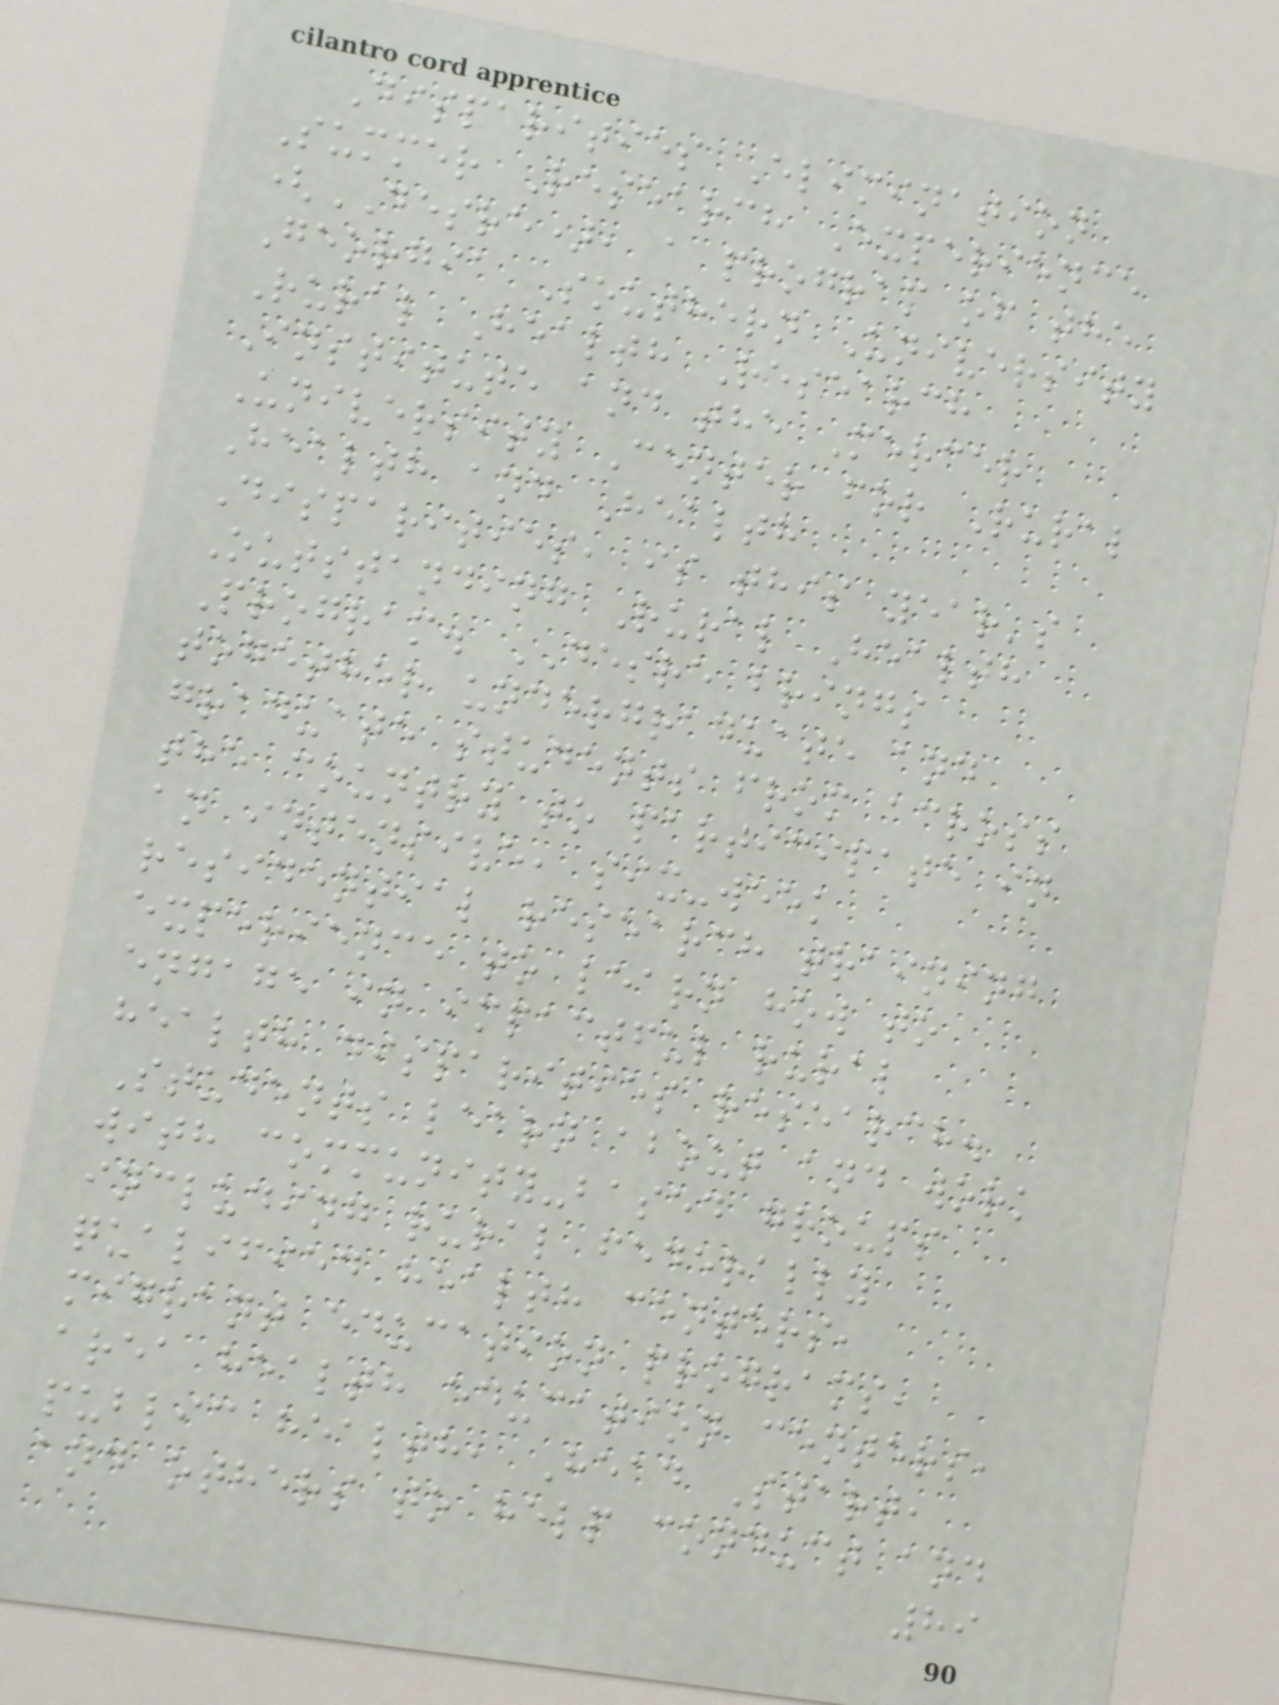Disparities Elimination
Summer Research Experience
(DESRE), a program of the
Georgia Southern University
Rural Health Research
Institute and the Mercer
University Center for Rural
Health and Health
Disparities, is this year's
Outstanding Rural Health
Program. DESRE brings
together undergraduate and
graduate students from across
the country to participate in
an intensive, six-week
residential research training
experience to learn how to
engage in impactful rural
health disparities research.
Students learn about and work
with community-based groups
including rural federally
qualified health centers,
migrant education programs,
area health education centers,
public health, Head Start,
and others to help conduct and
89
